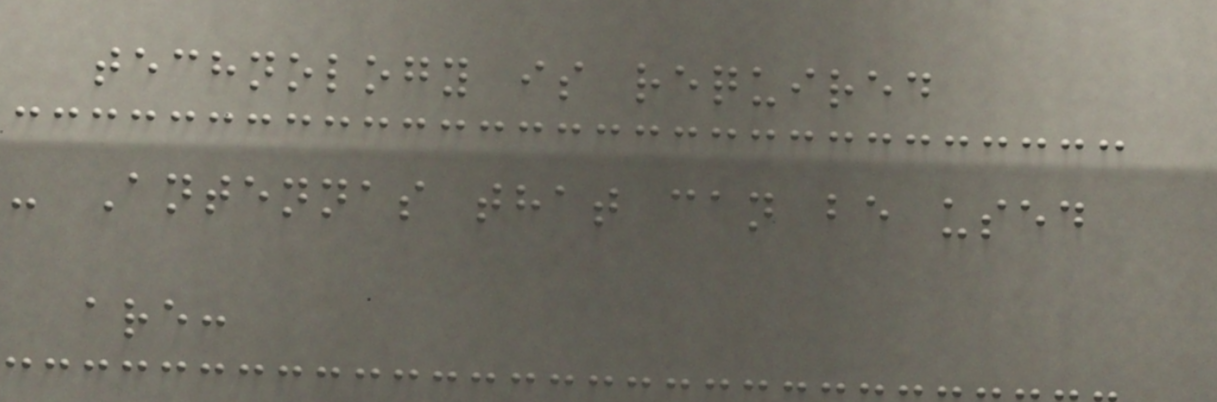technology is required
- Antennas that can be used
are:
